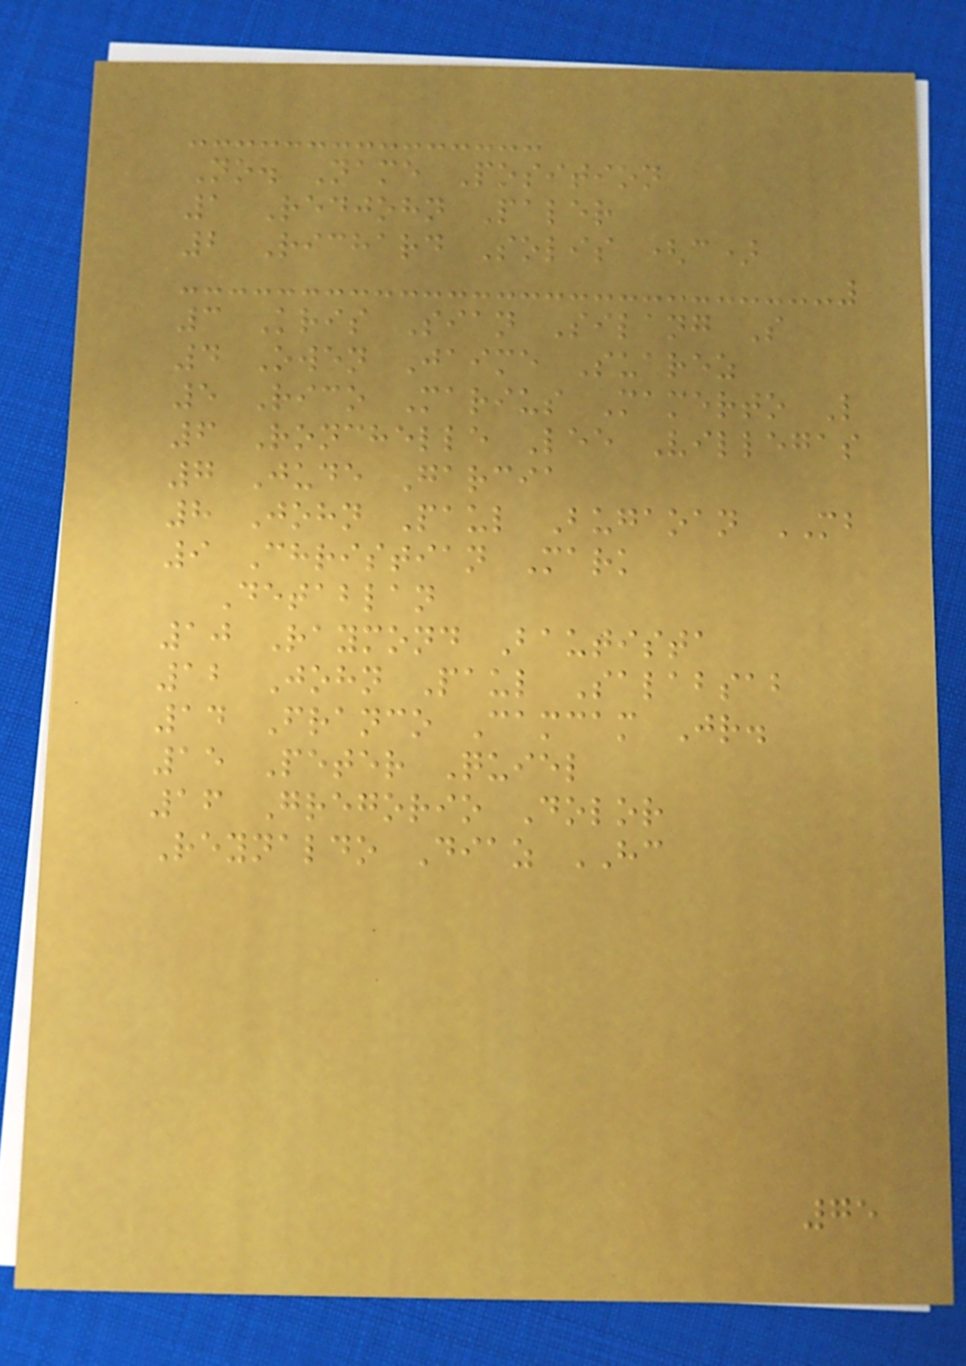No. Name Position
1 Redjohn Paler
2 Richard Solis (c)
3 Kris Sian Silang S
4 Owen Jaime Suarez
5 Rico Marius Mamerto L
6 Ronchelle Lee Villegas
7 Jude Garcia
8 John Paul Bugaoan MB
9 Christian Mark
Detablan
10 Raymond Bautista
12 John Paul Salabsab
14 Franco Camcam Jr.
15 Peter Quiel
16 Gregorio Dolor
Reynaldo Diaz HC
75
